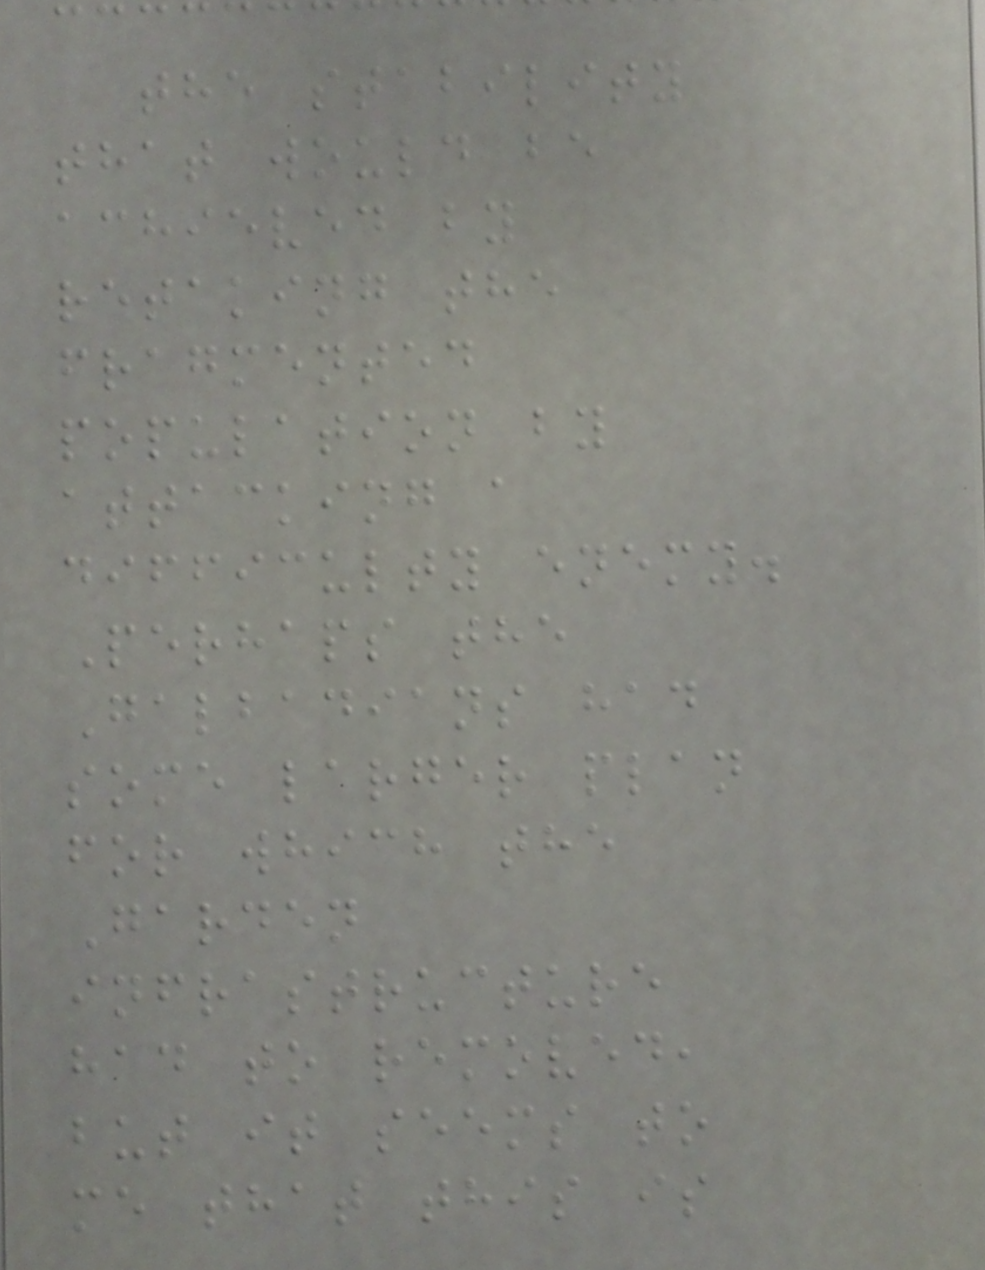the stability
that would be
achieved by
retaking the
fragmented
population by
attacking a
difficulty enemy.
Perhaps the
Galbadians had
some larger plan
for which the
Garden
infrastructure
had to removed,
but it seems to
me that this is
